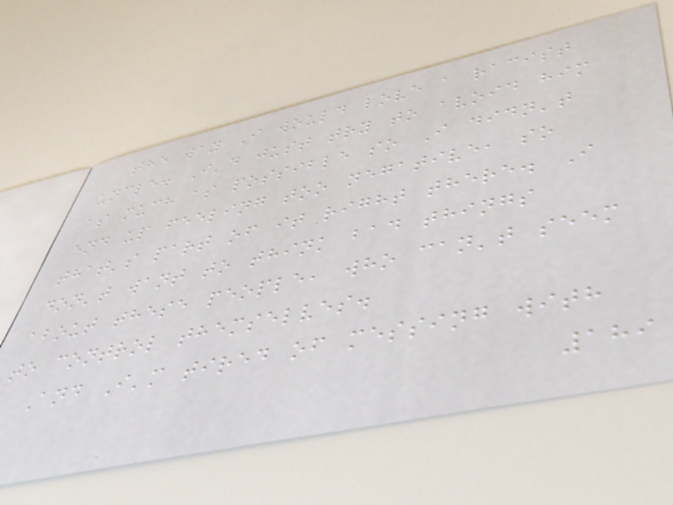the way I would love a racist
uncle. I'd just try to avoid him
as much as possible so I didn't
end up feeling too negative, so
that's part of it right there. I
don't want to think bad things
about these people, who can't seem
to control themselves.
And I'm tired of messing with
189
